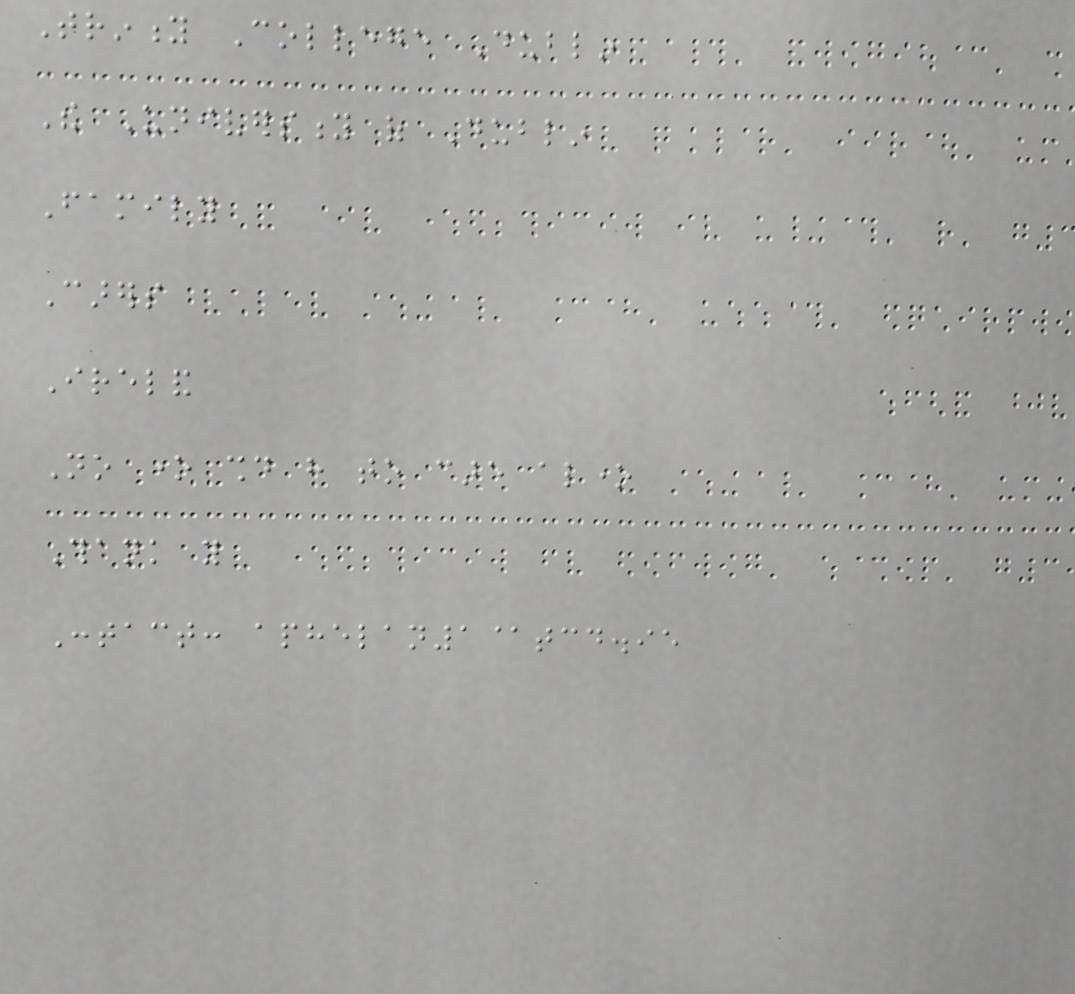Trinity College Dublin
The University of Dublin
Family
Carers
Ireland
No one should have to care alone
Thank you
Contact: aphelan1@tcd.ie
